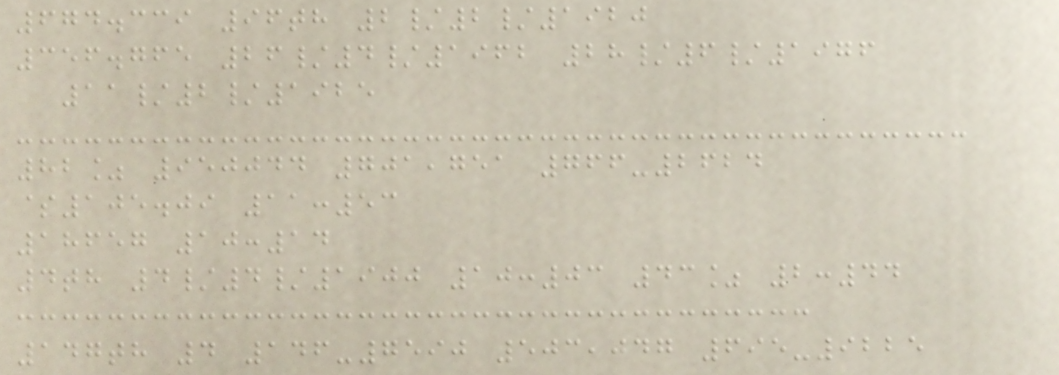674.339 96th 2/2/1920
356.765 26/4/1962 28/6/1976
11/2/1925
82% 950044 701,751 766-2624
$105.09 11:53
18657 10:14
4th 4/4/1900 10:03 43% 2:44
147th 4 146-7590 503,047 695-9225
